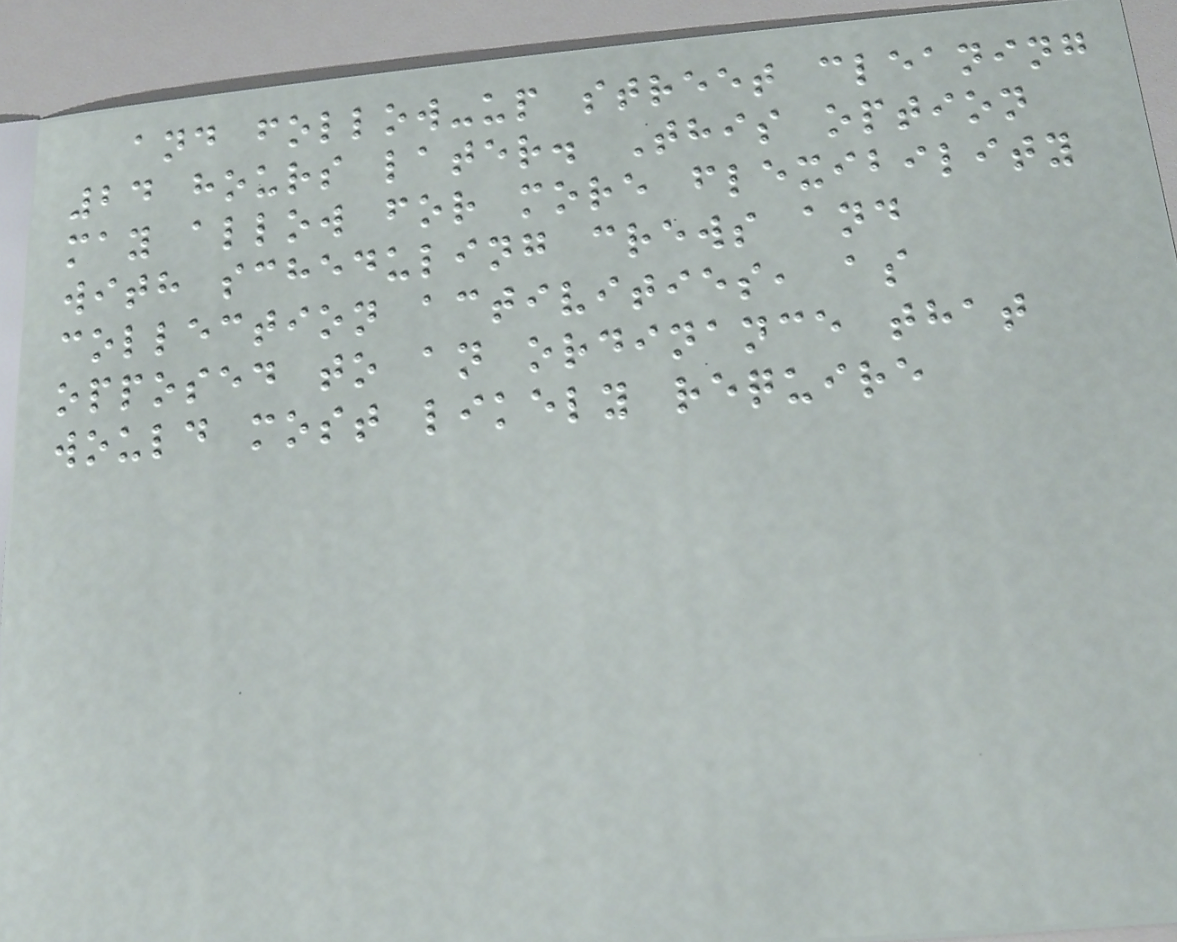and follow-up street cleaning
24 hours later. This option
may allow for more flexibility
with scheduling crews and
collection activities, as
opposed to an ordinance that
would most likely require
